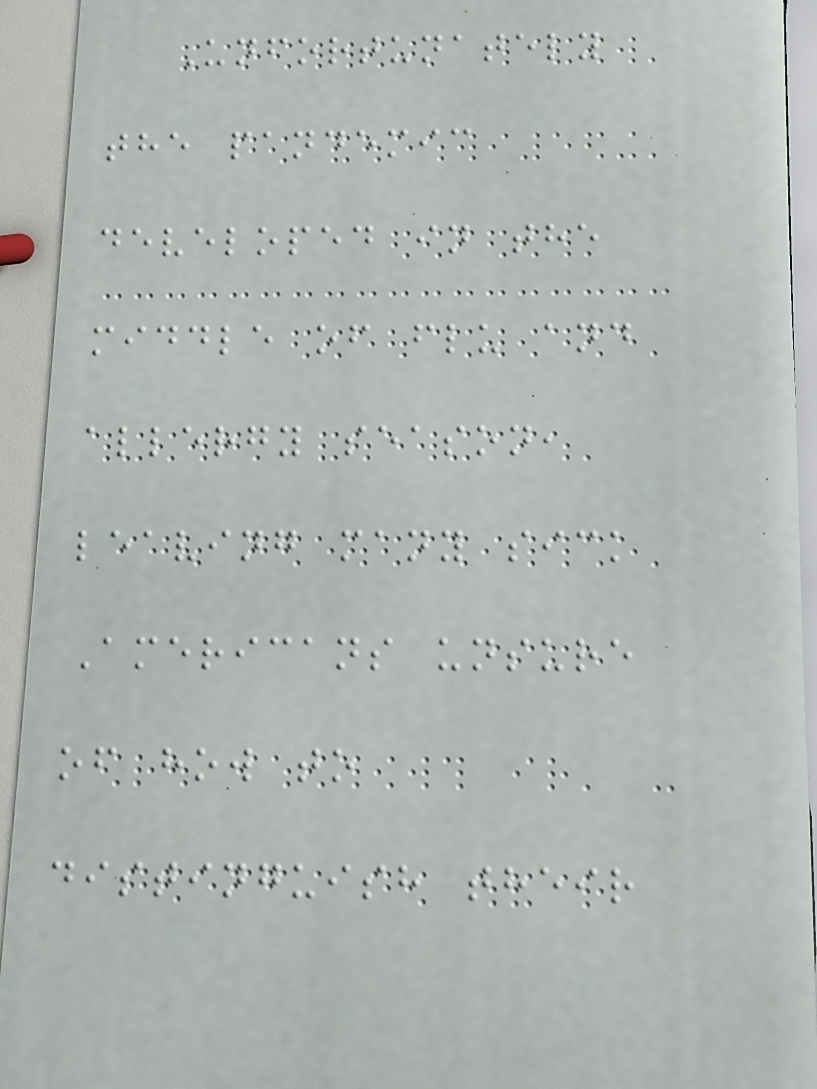Unfortunately
the pandemic
developed in the
middle of flu and
allergy season,
leaving many sick
Americans unsure
of how to
distinguish their
